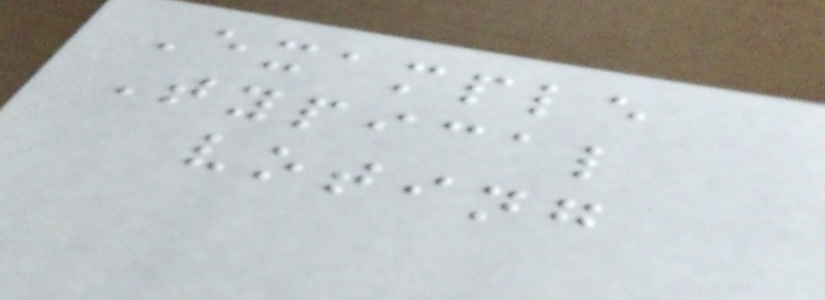Example
Typical
voting
